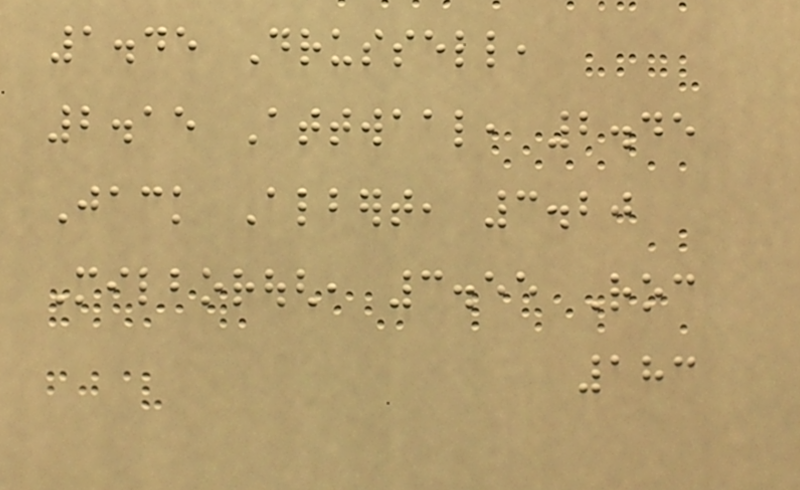1.45 Drussell,
2.15 Attwaal, 2.45
Jack Albert, 3.20
Milborough, 3.55 Roc
183
